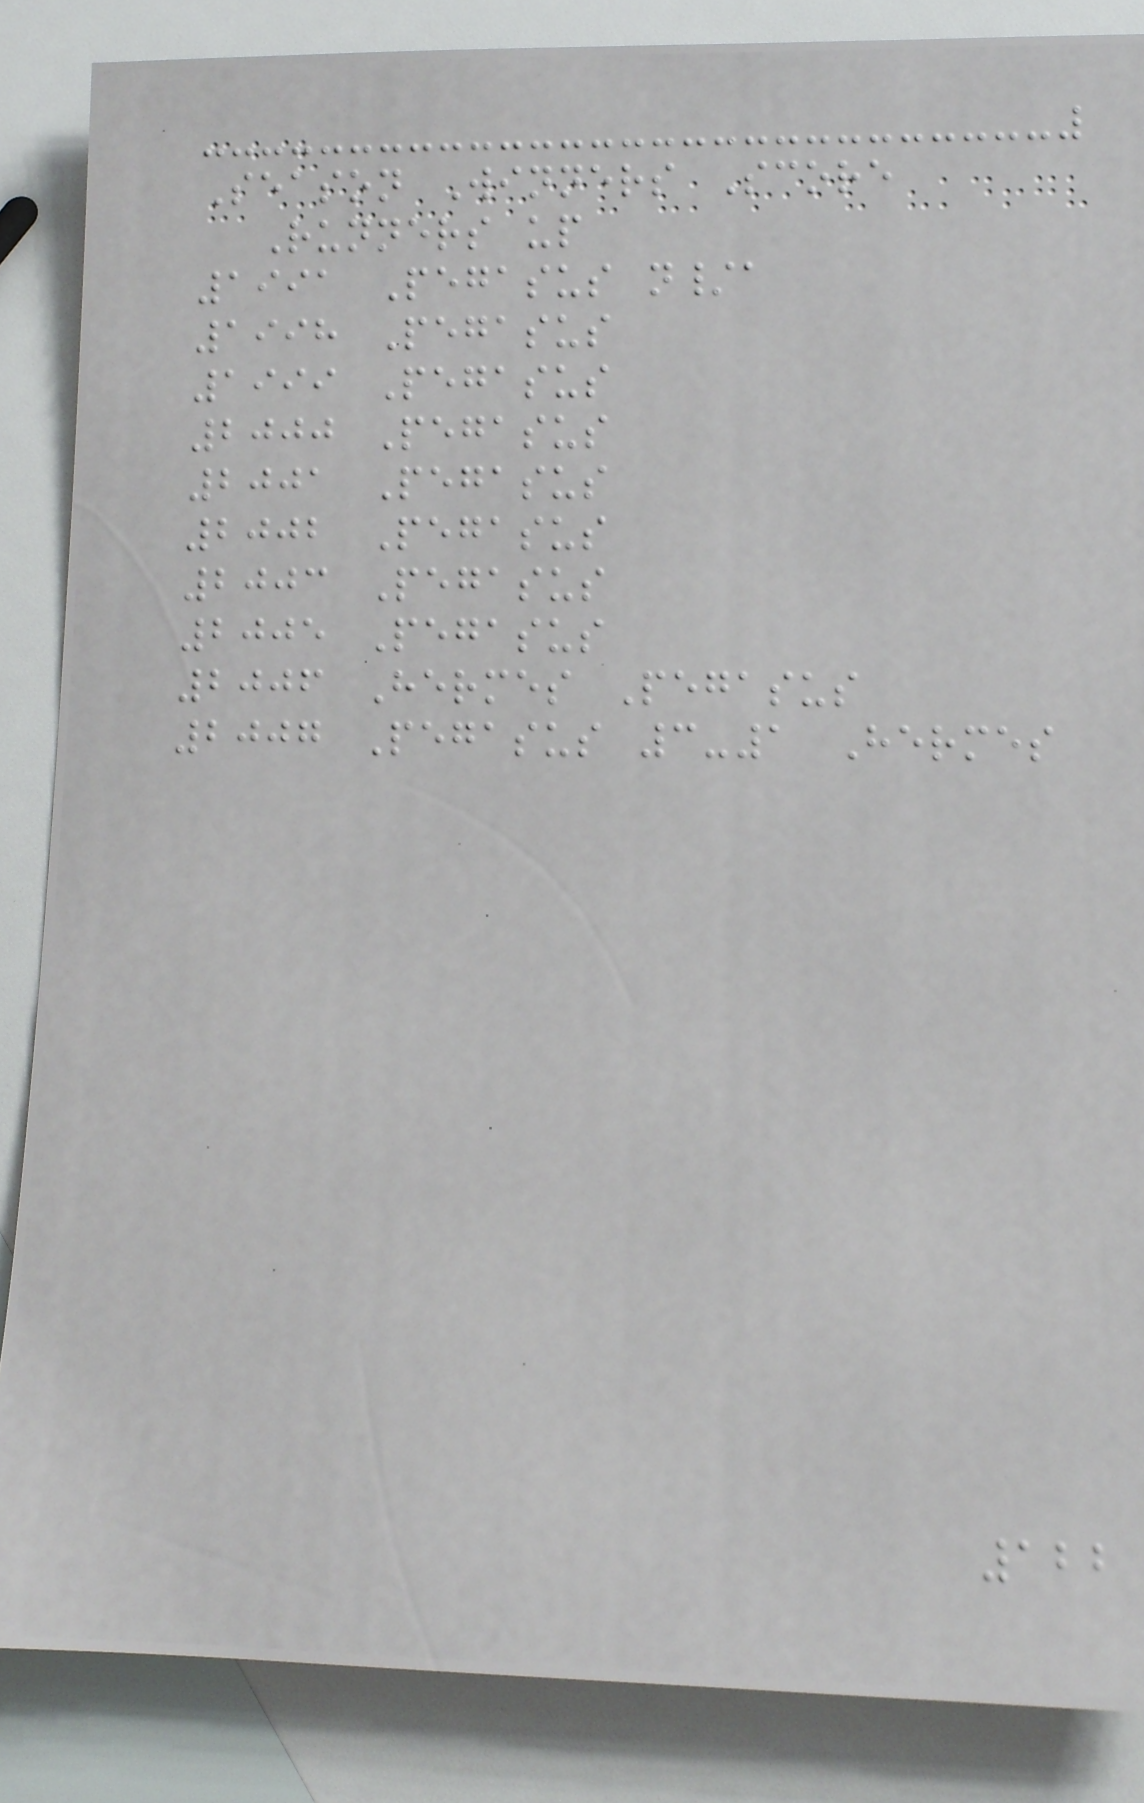Season Winners Score
Runners up
1991 Pegasus n/a
1998 Pegasus
1999 Pegasus
2000 Pegasus
2001 Pegasus
2002 Pegasus
2003 Pegasus
2005 Pegasus
2006 Hermes Pegasus
2007 Pegasus 3-1 Hermes
122
